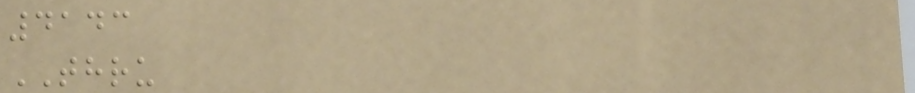4143
THRU
